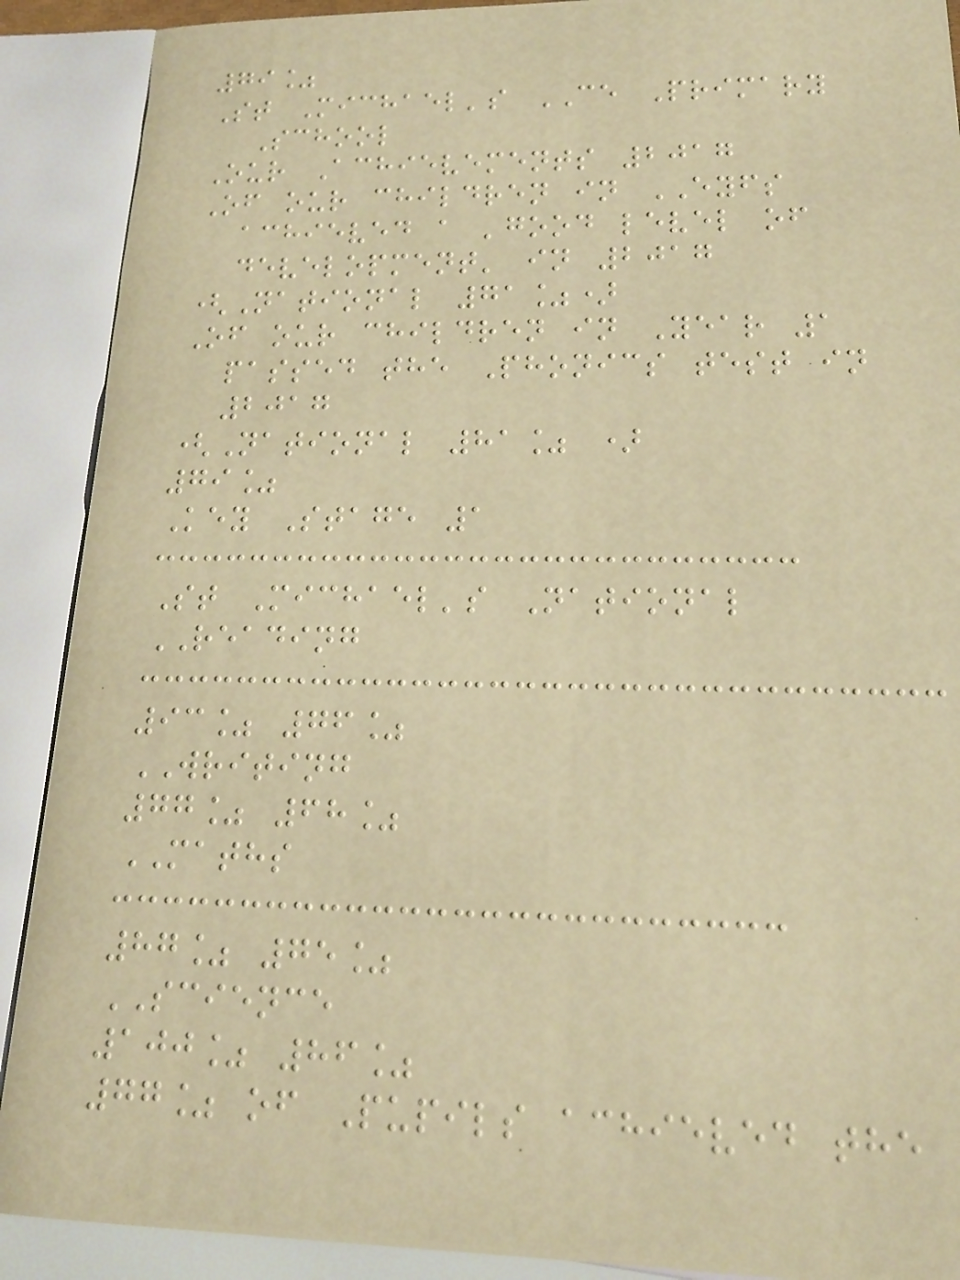79%
St Michael's CE Primary
School
Our Achievements 2017
Of our children in EYFS
achieved a 'good level of
development' in 2017
(National 71%)
Of our children in Year 1
passed the Phonics test in
2017
(National 81% )
79%
Key Stage 1
St Michael's National
READING
93% 76%
WRITING
77% 68%
MATHS
87% 75%
SCIENCE
100% 86%
77% of Pupils achieved the
